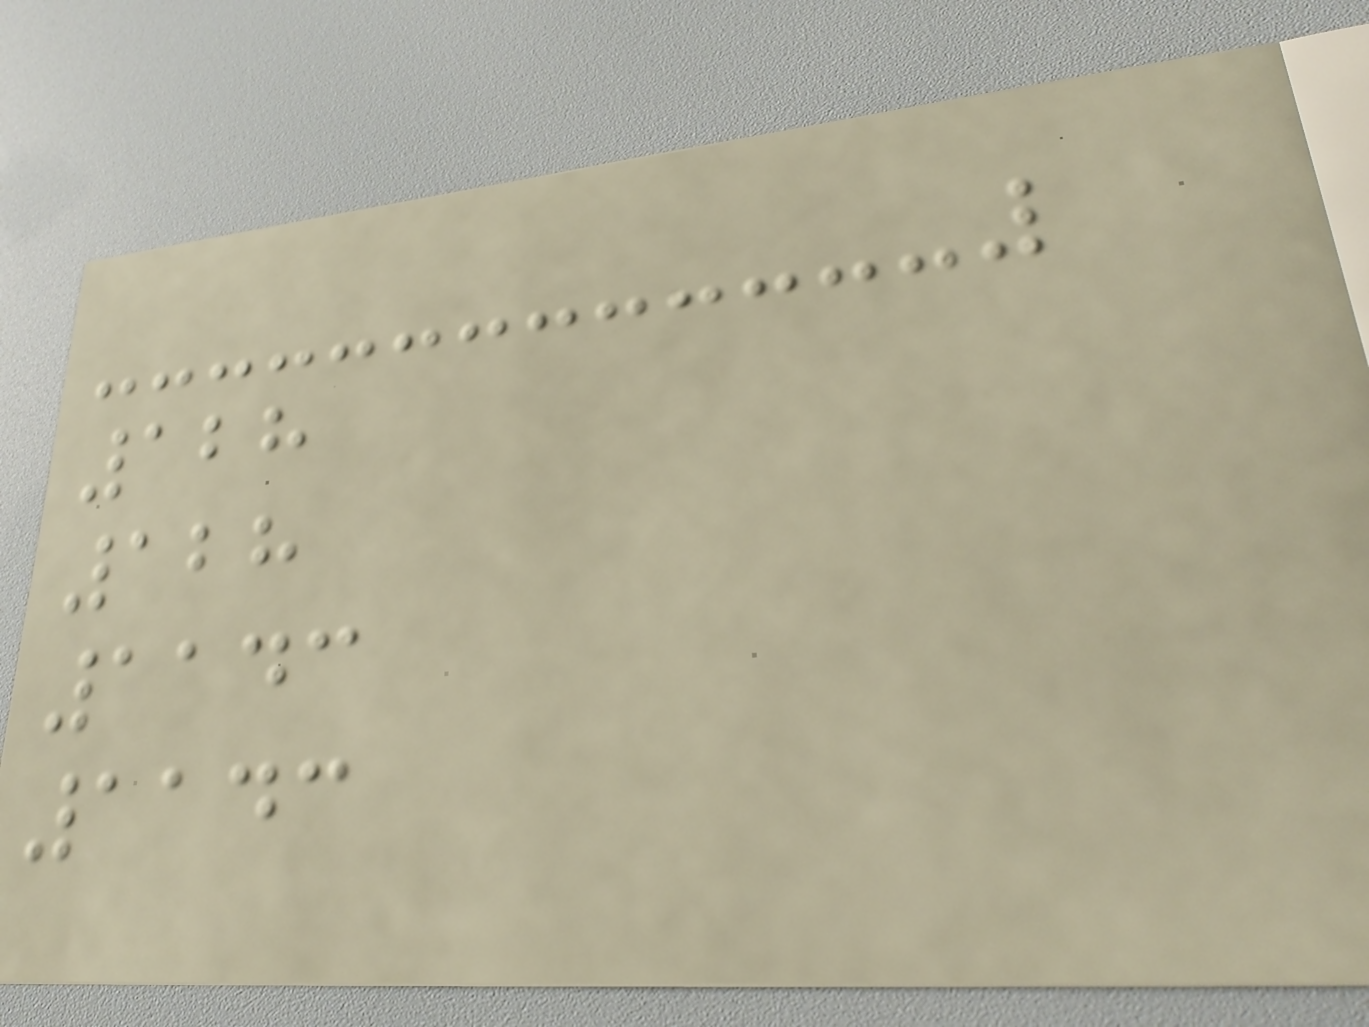128
128
1143
1143
